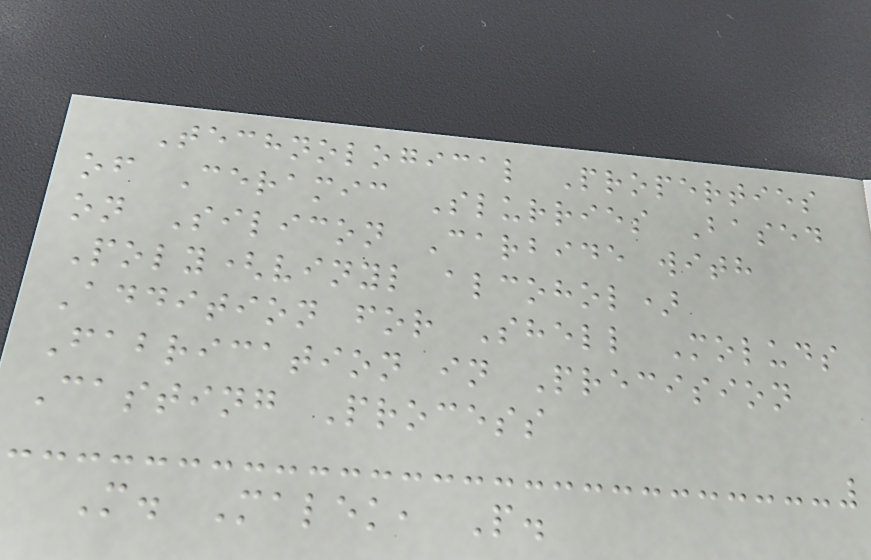Technological Properties
of Ceramic Slurries Based
on Silicon Carbide with
Poly(vinyl alcohol)
Addition for Shell Moluds
Fabrication in Precision
Casting Process
M. Malek, P.
